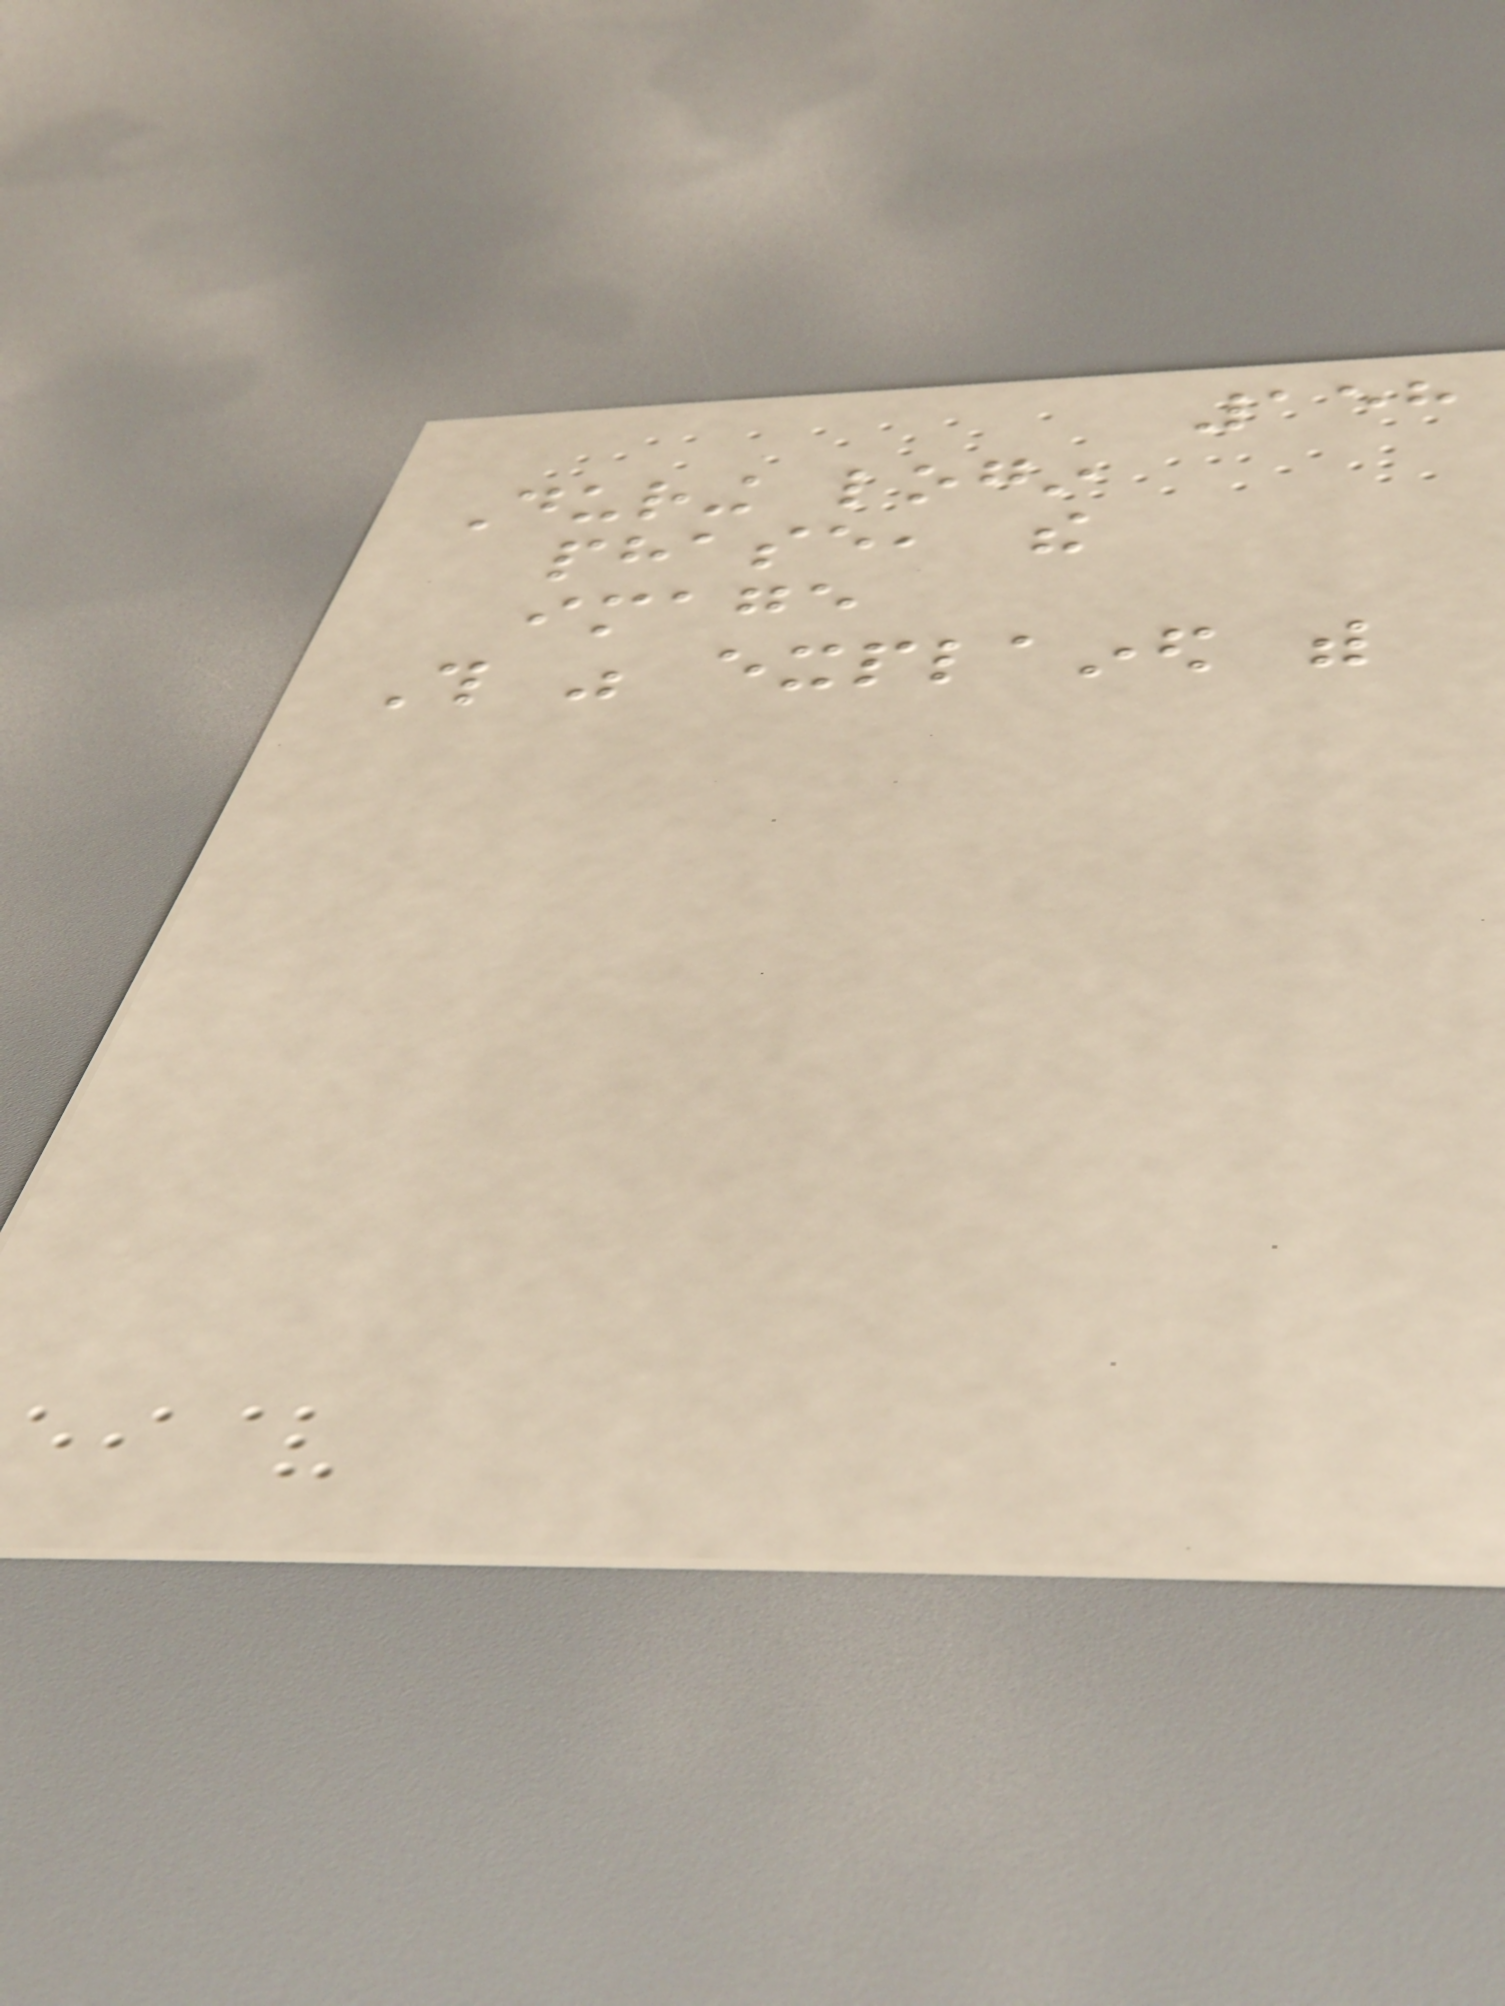158
During login
phase, the
image
This was explained with
